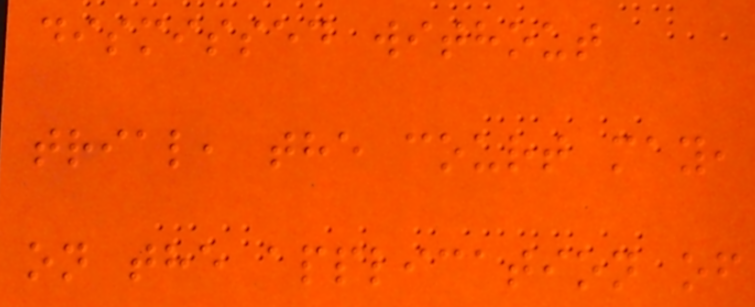dismissed without
trial, the court may,
on the application of
